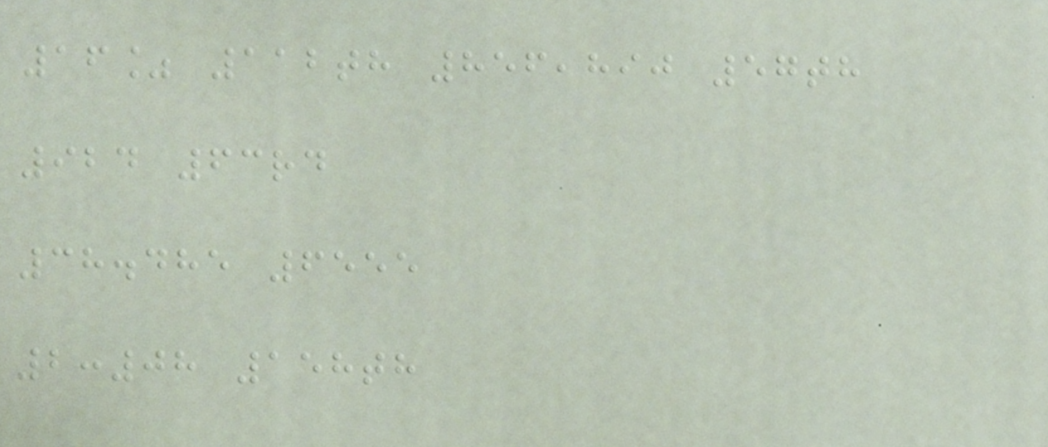16% 112th 856,890 57th
924 63rd
38.485 6555
2:08 158th
